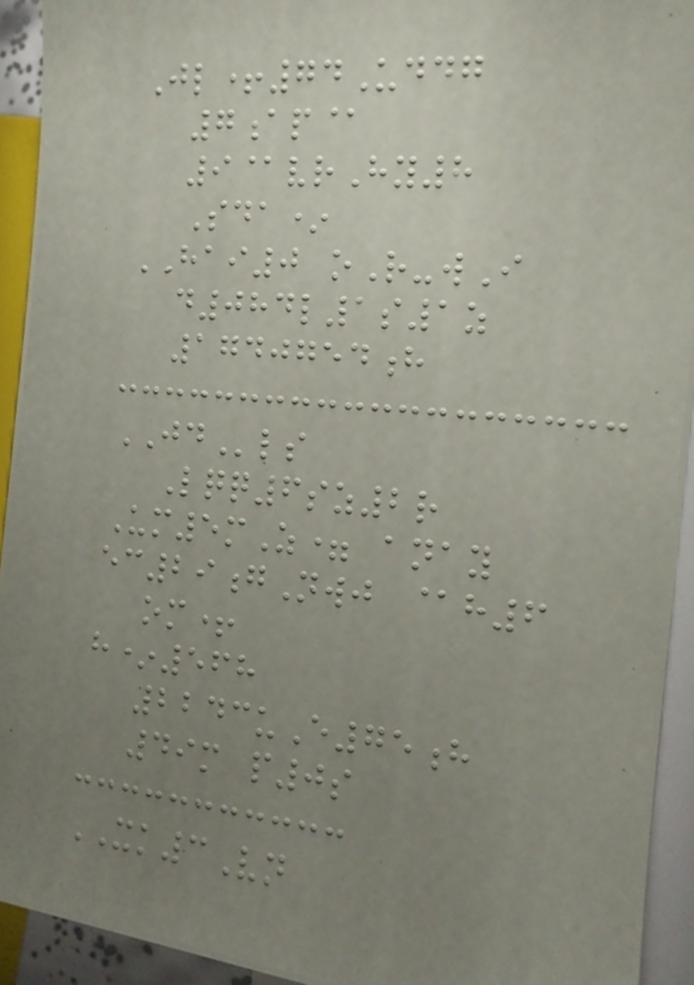Jl+74Uddg
7ap@
9@vrHy8
Sda*
HAI0 oR-wI
d084l1s1z
1740754h
JDls
Lqq6sz2r
Um5mZ= anay
ec29gNwj @h6
om+
h*568
2243uE75h
49m p0s
XK3Vn
